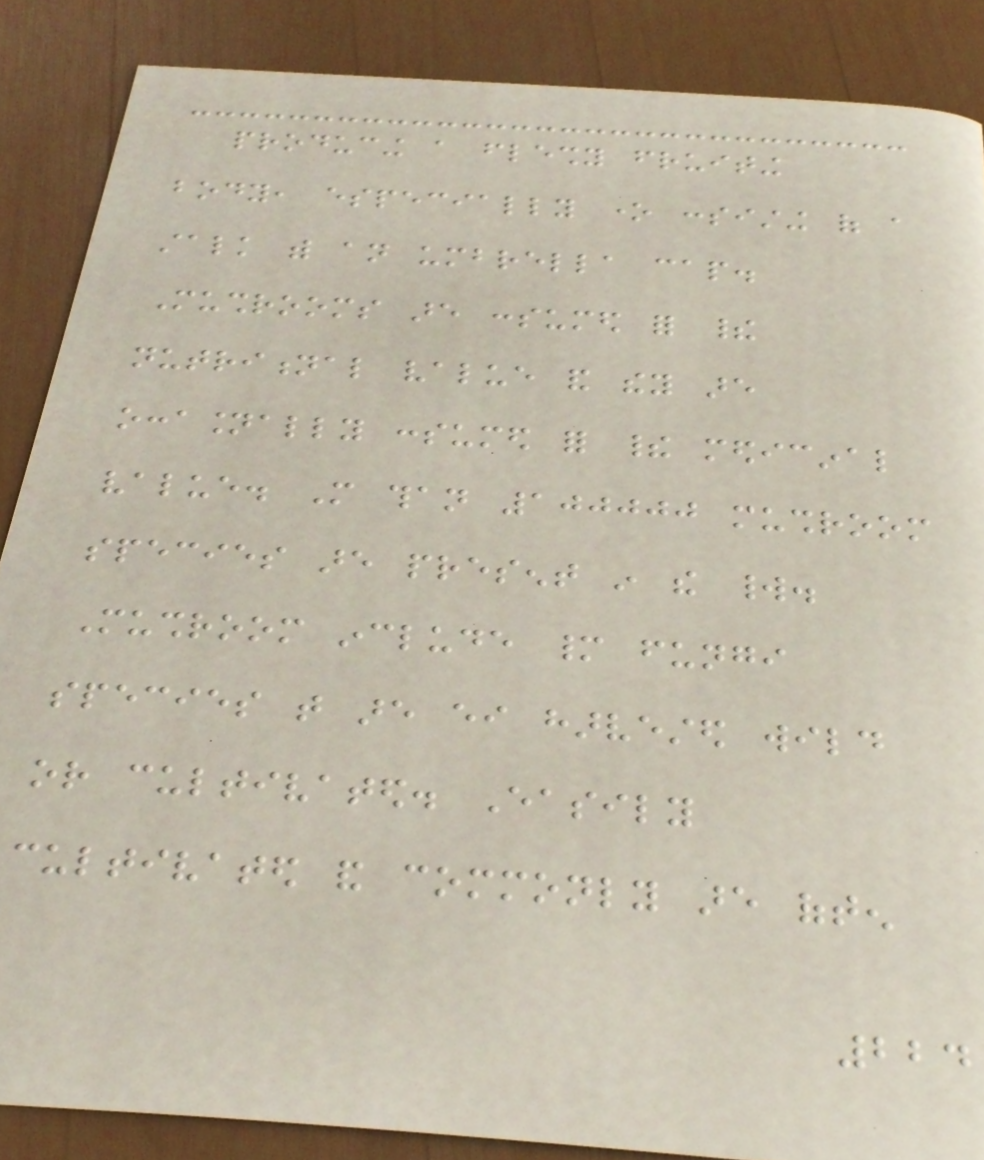producing a fleshy fruiting
body, especially one consisting of a
stalk with an umbrella cap.
Mushrooms are consumed for their
nutritional value and they are
occasionally consumed for their medicinal
value. More than 100000 mushroom
species are present in the world.
Mushroom include many fungi
species that are either harvested wild
or cultivated. Easily
cultivated and commonly are often
224
